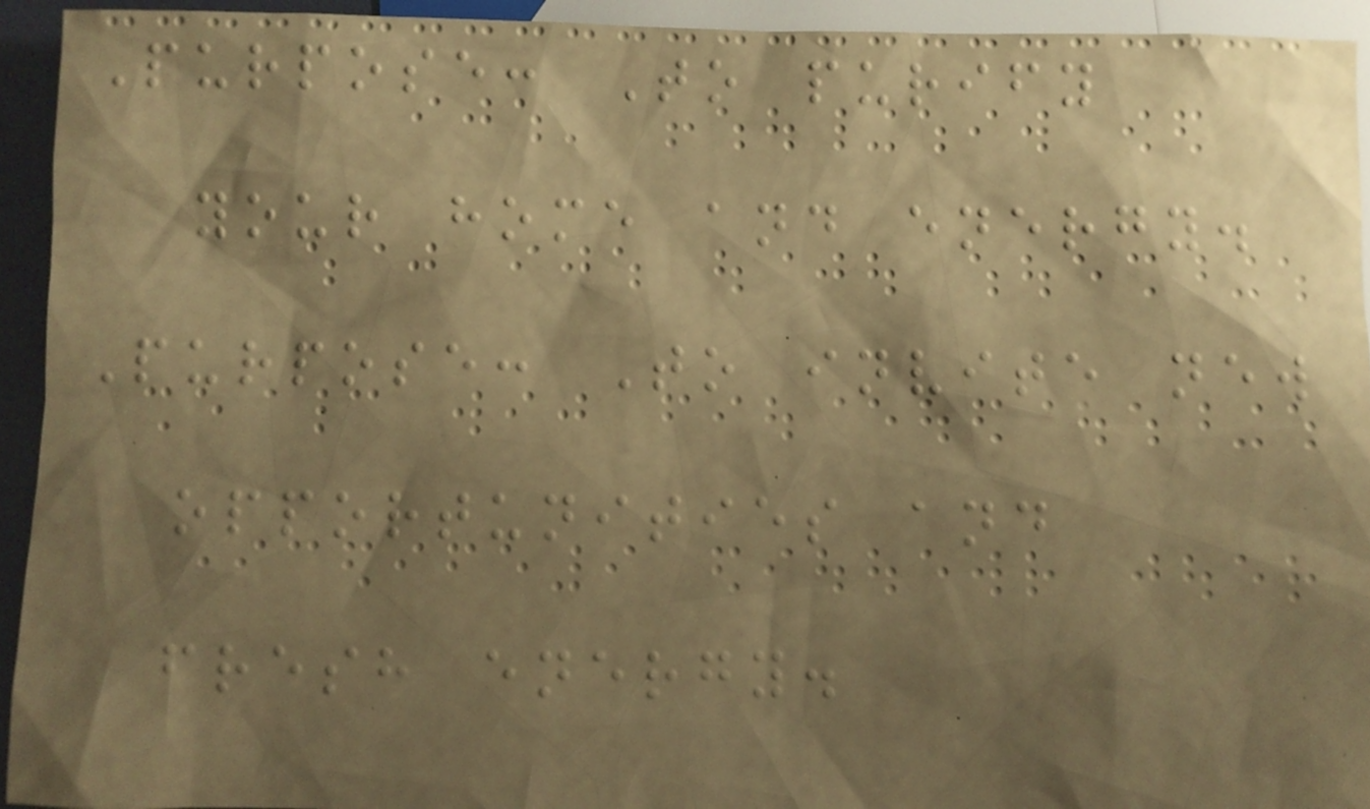Purpose: To purify
your home and energy.
Purpose: To invite new
opportunities and
fresh energy.
